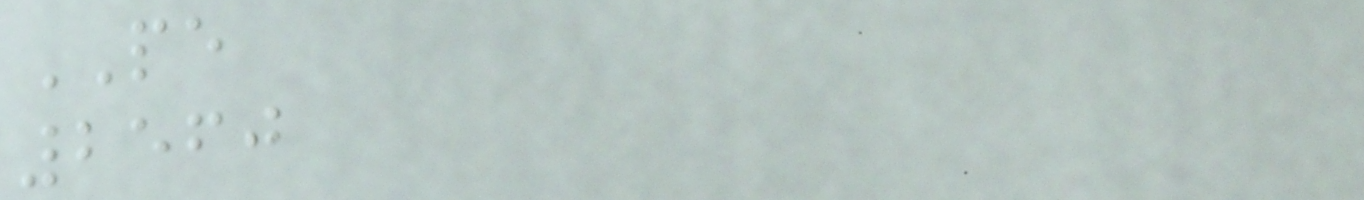PE
2560
